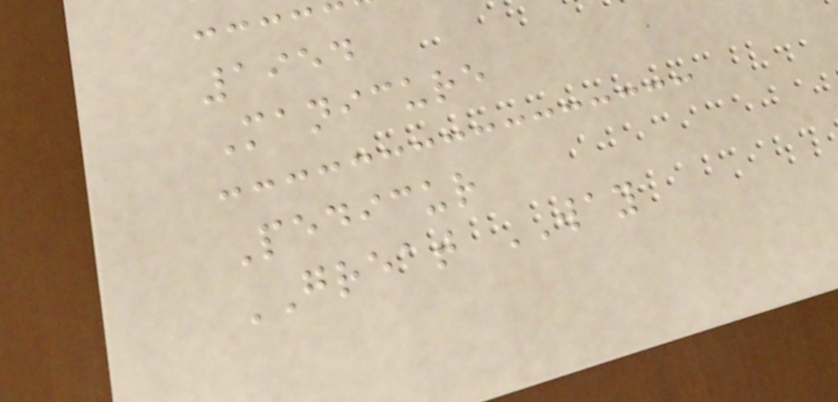1954
Manicure
Pedicur
GREAT WAY
